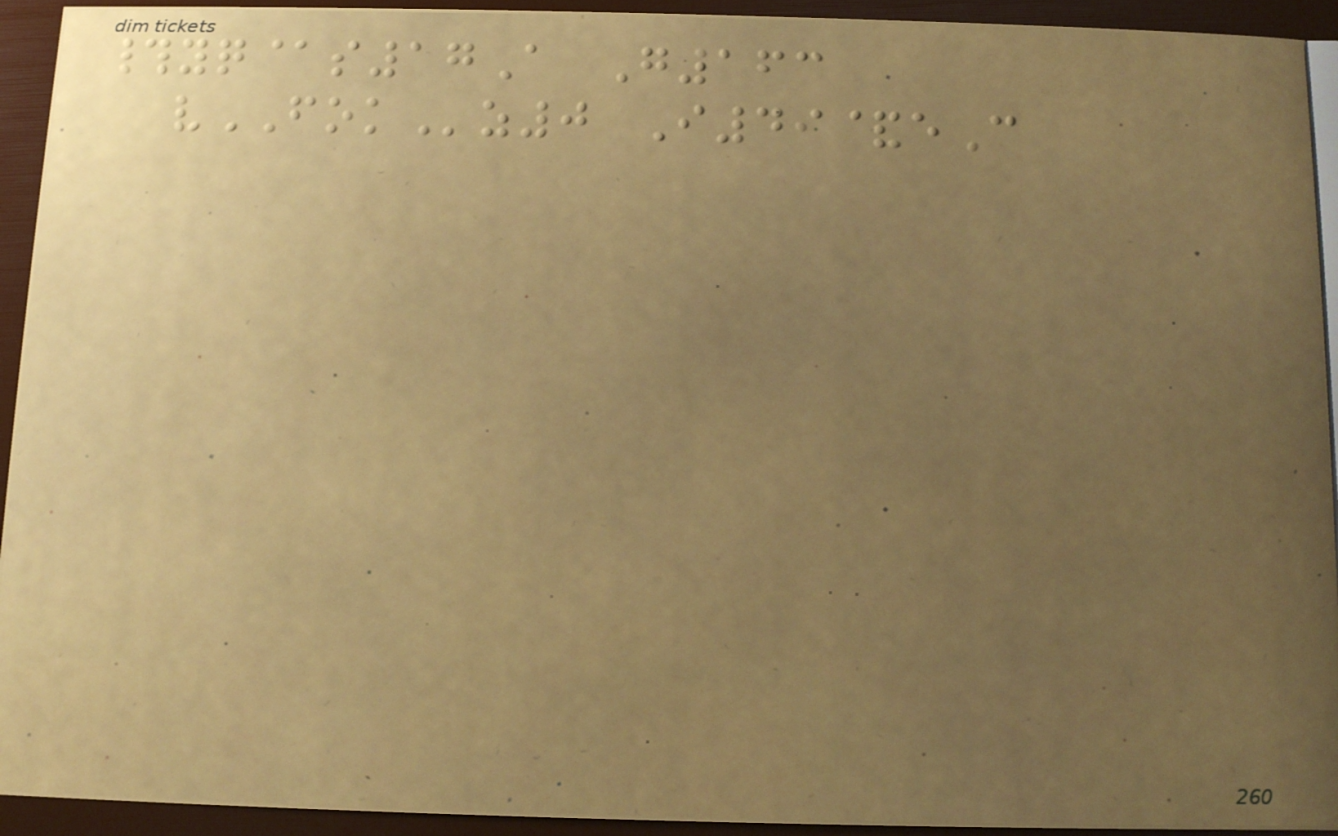#yq@s17A G163
vFOKz0 I49&eC
